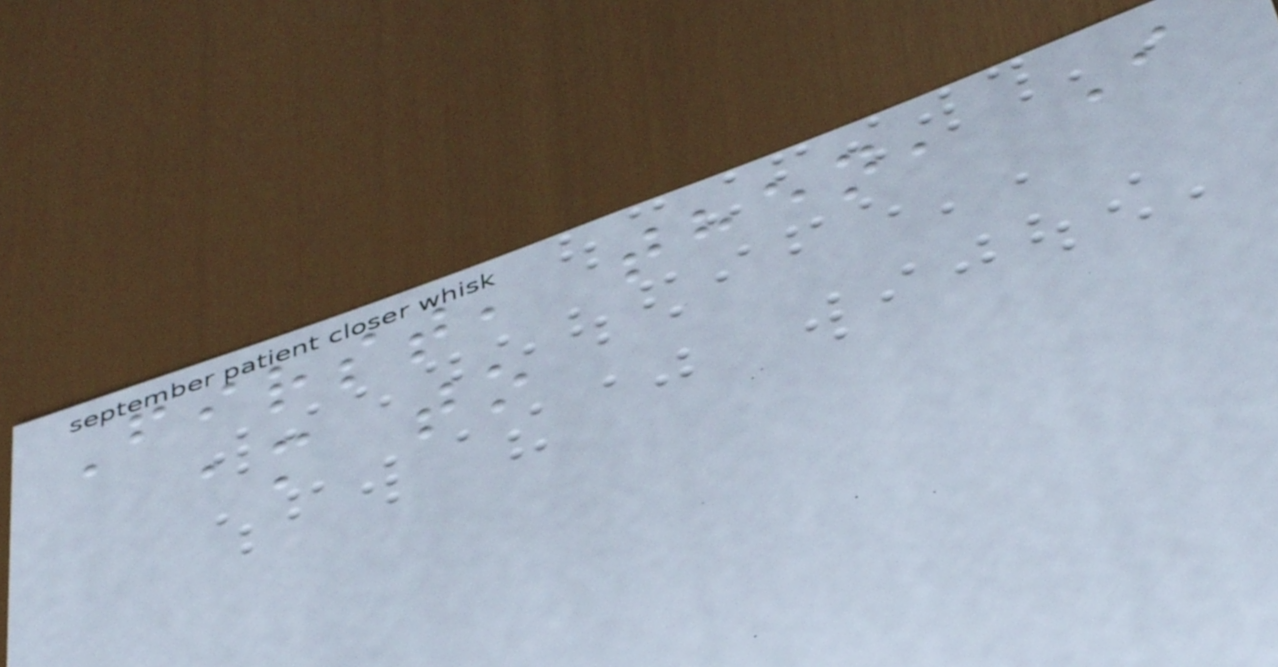First, then, I
am to
